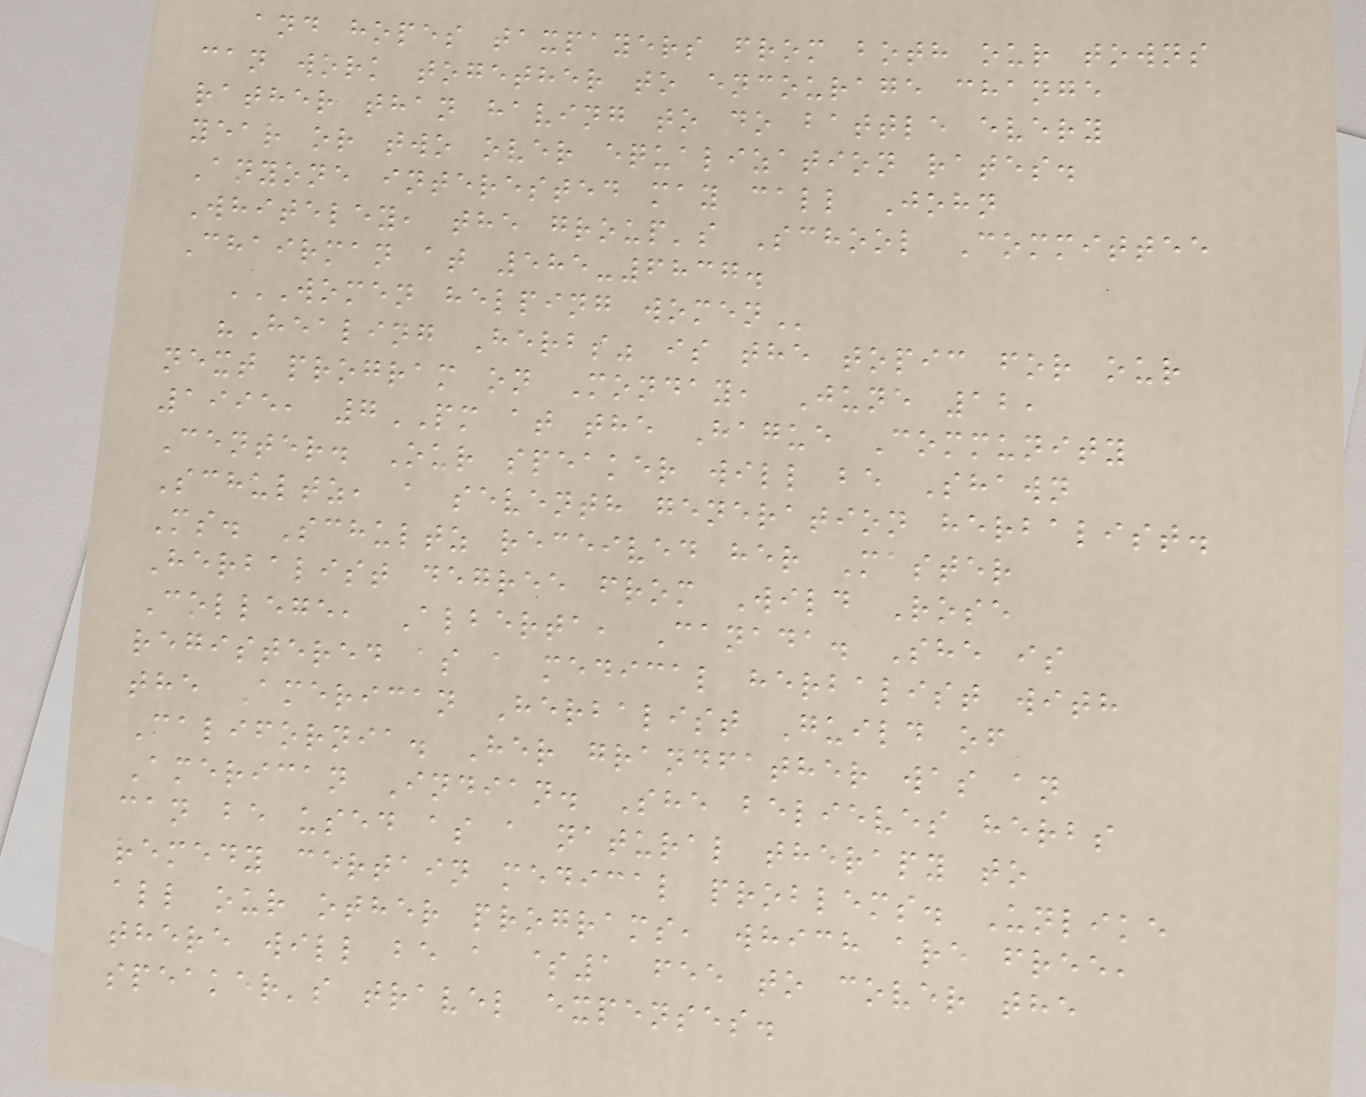and hopes taxpayers from both our towns
can work together to encourage change
rather than having to do battle every
year or two over equalization rates.
Anyone interested may call John
Whiteley, the group's School Committee
Chairman at 585-6837.
WOMEN HELPING WOMEN
"Healing Herbs" is the topic for our
next program on Monday, June 12,
1995, 7PM at the Hague Community
Center. Our speaker will be Shawn
Schultz, a seventh generation herbalist.
Ms. Schultz received her Master
Herbalist degree from Wild Rose
College, Alberta, Canada. She is
registered as a medical herbalist with
the American Herbalist Guild of
California. Her grandfather was an
American Indian. She believes herbs
can be used as a natural therapy to
remedy certain medical problems. Unlike
all our other programs, which are free,
there will be a $1 fee to cover the
speaker's travel expenses.
